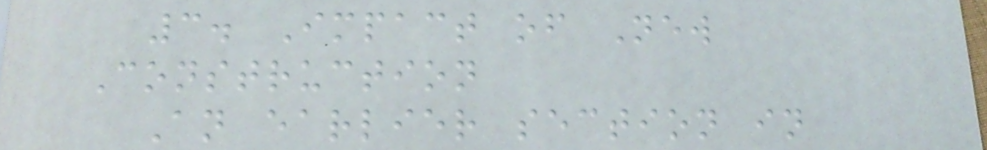3. Impact of New
Construction
An earlier section in
